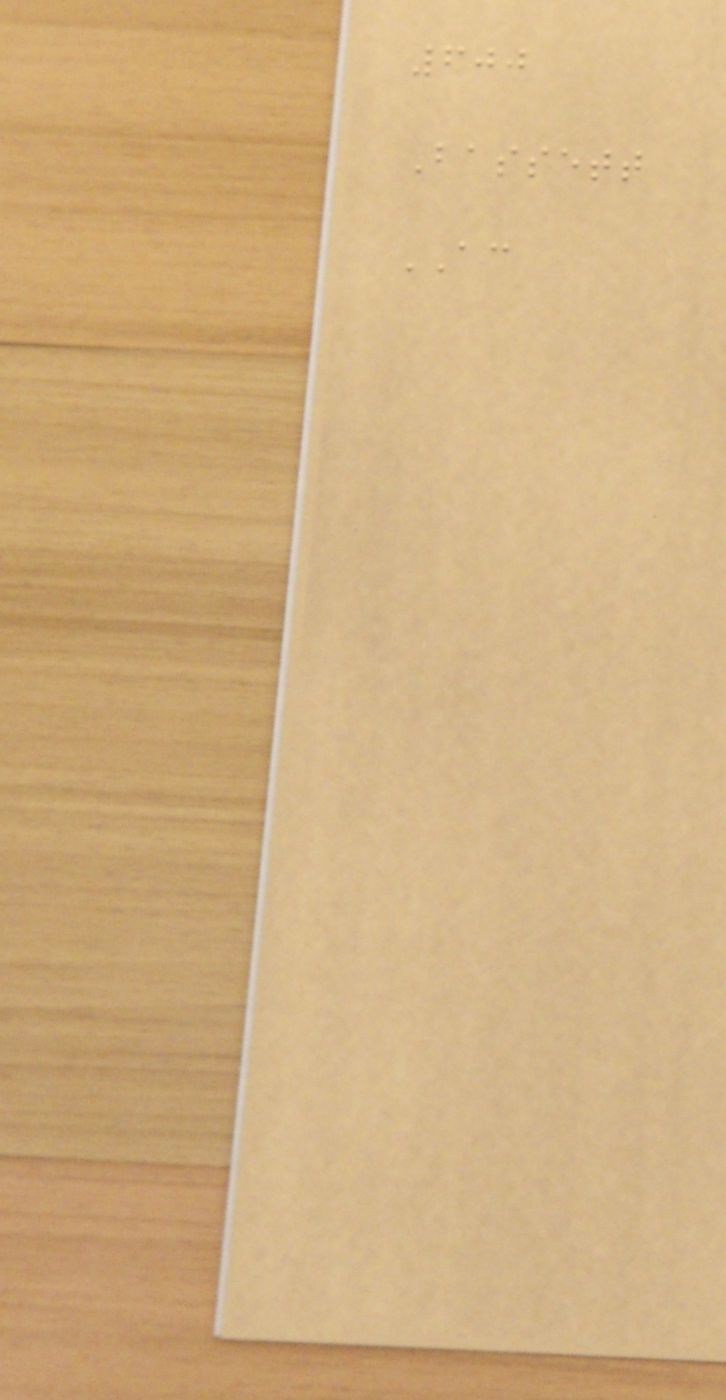600
Bassett
AC
